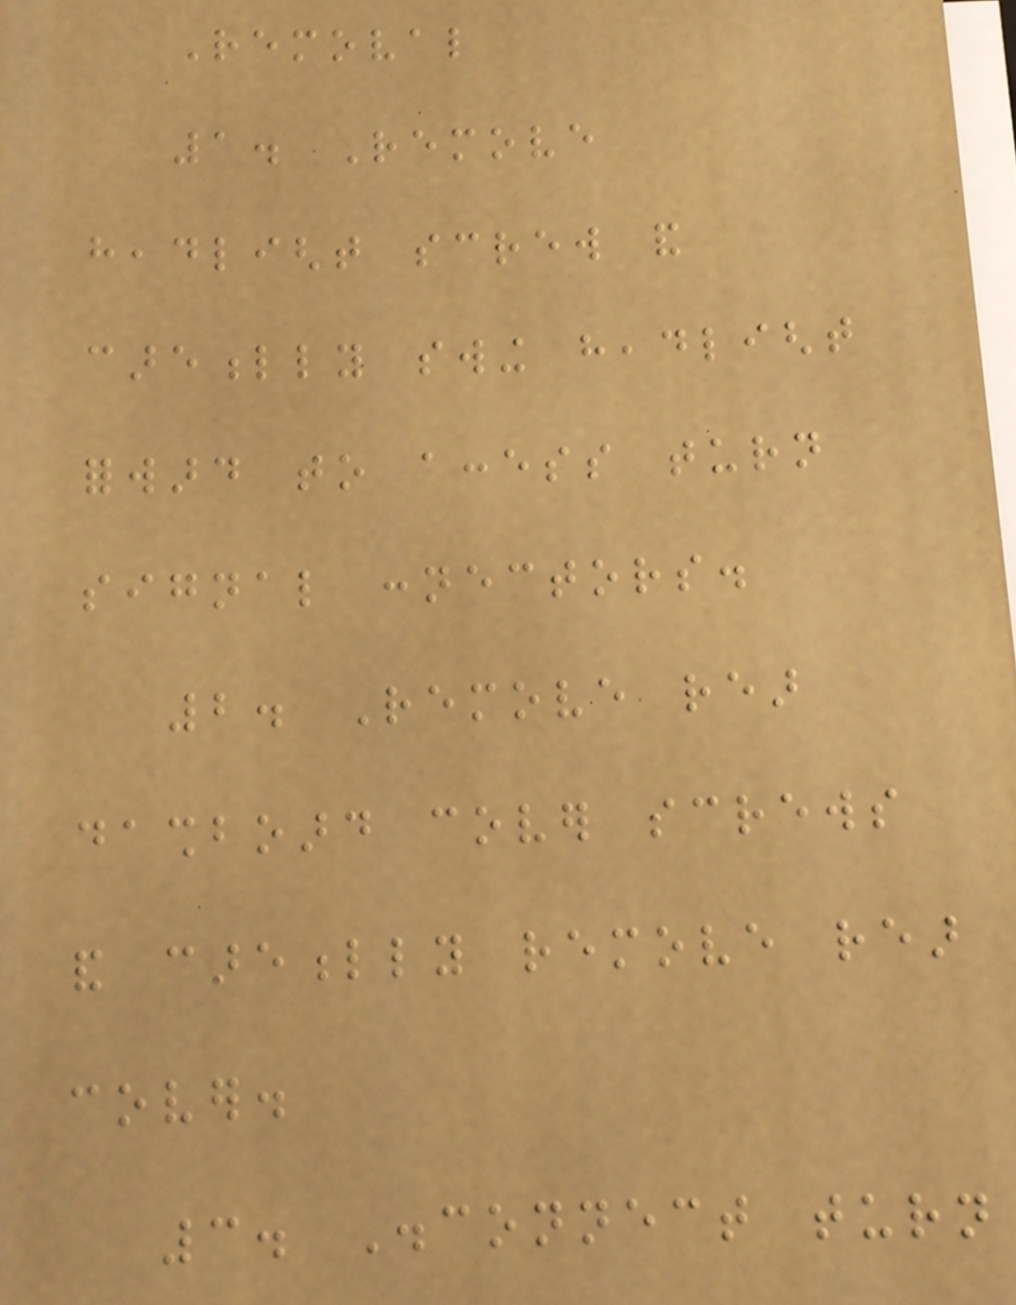Removal
1. Remove
headlight screw and
carefully swing headlight
forward to access turn
signal connectors.
2. Remove rear
dashboard cover screws
and carefully remove rear
cover.
3. Disconnect turn
